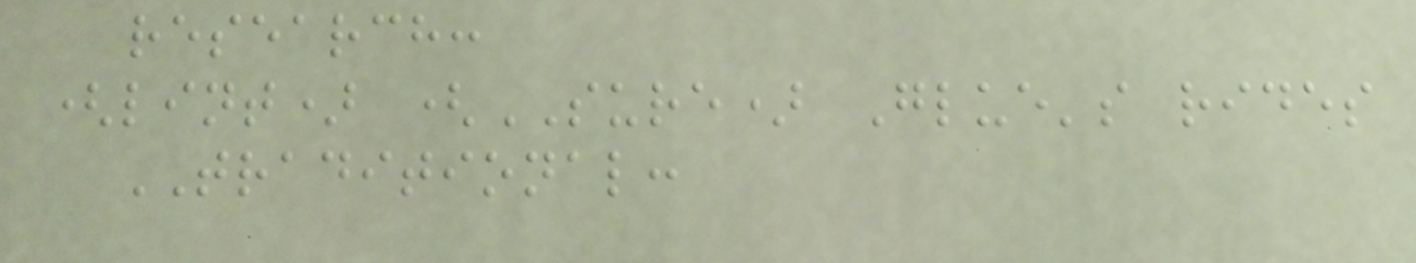research:
(lint) (SURE) Glue's rides
TRADITIONAL:
